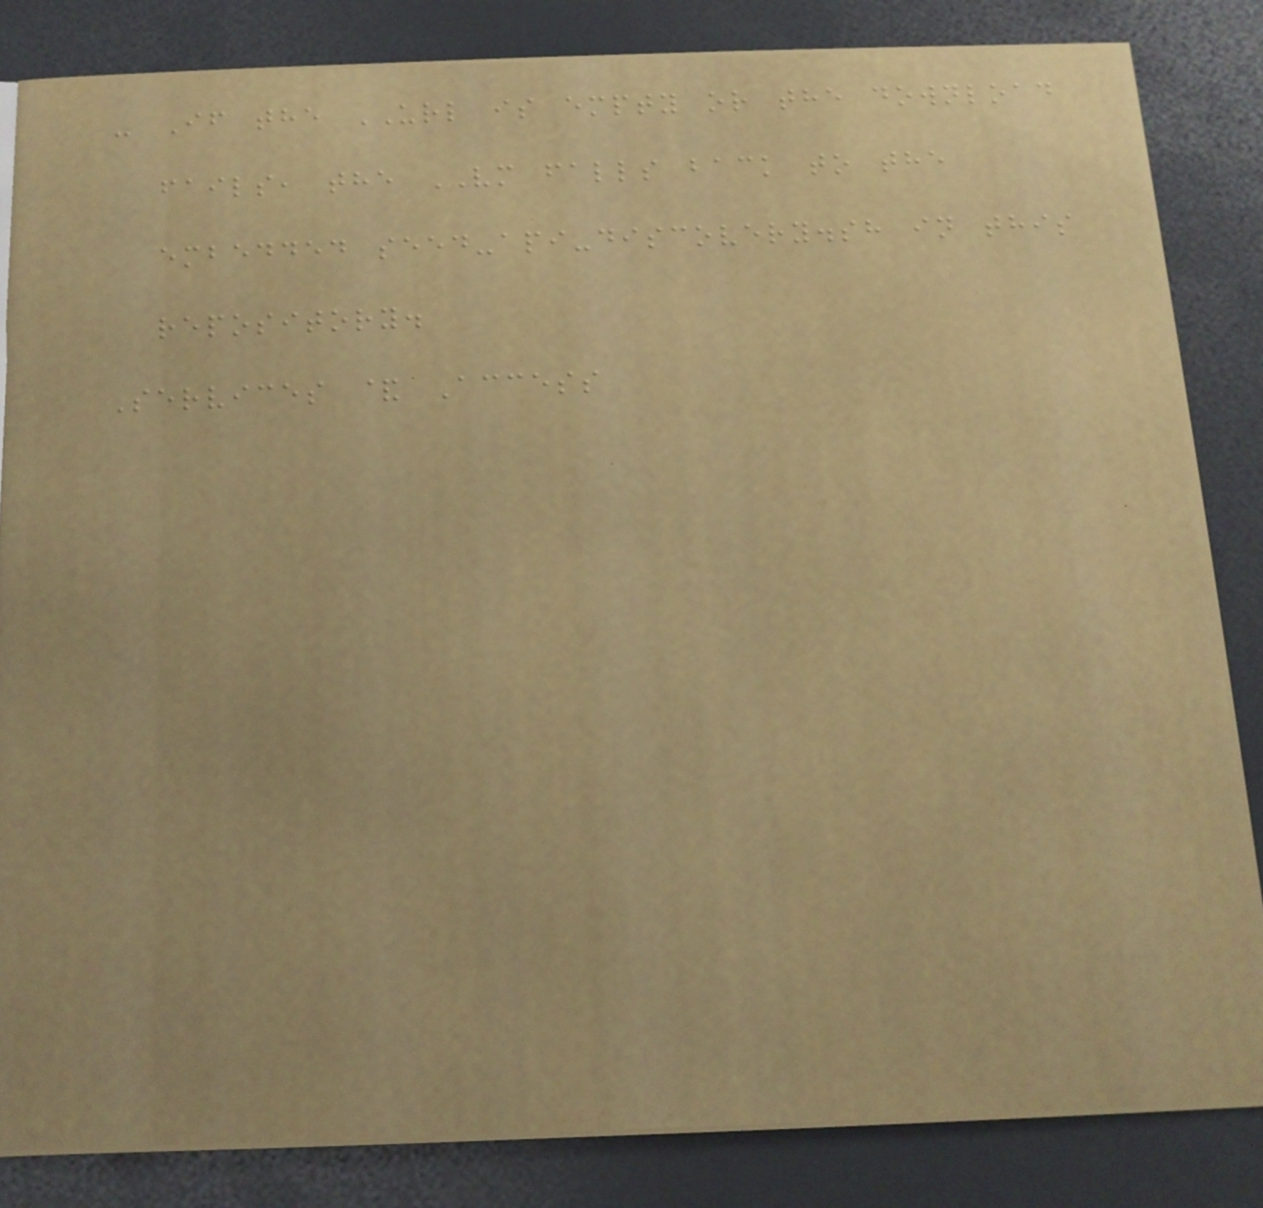- If the URL is empty or the download
fails, the VM falls back to the
embedded seed-api-discovery.sh in this
repository.
Services & Access
